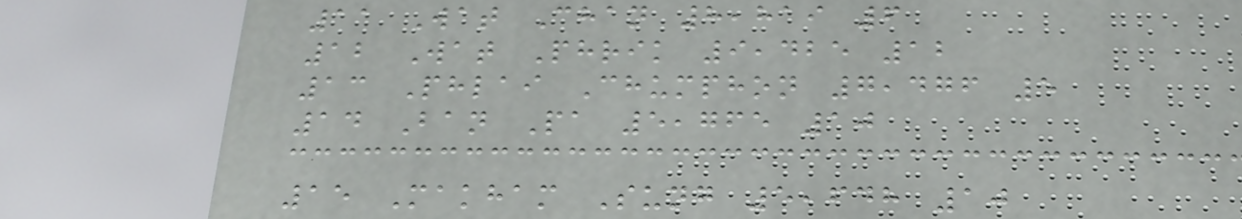11 Wat Chan 8,819 6
12 Wat Phrik 9,425 12
13 Phlai Chumphon 7,476 5
14 Ban Pa 5,765 10
15 Makham Sung 5,648 10
